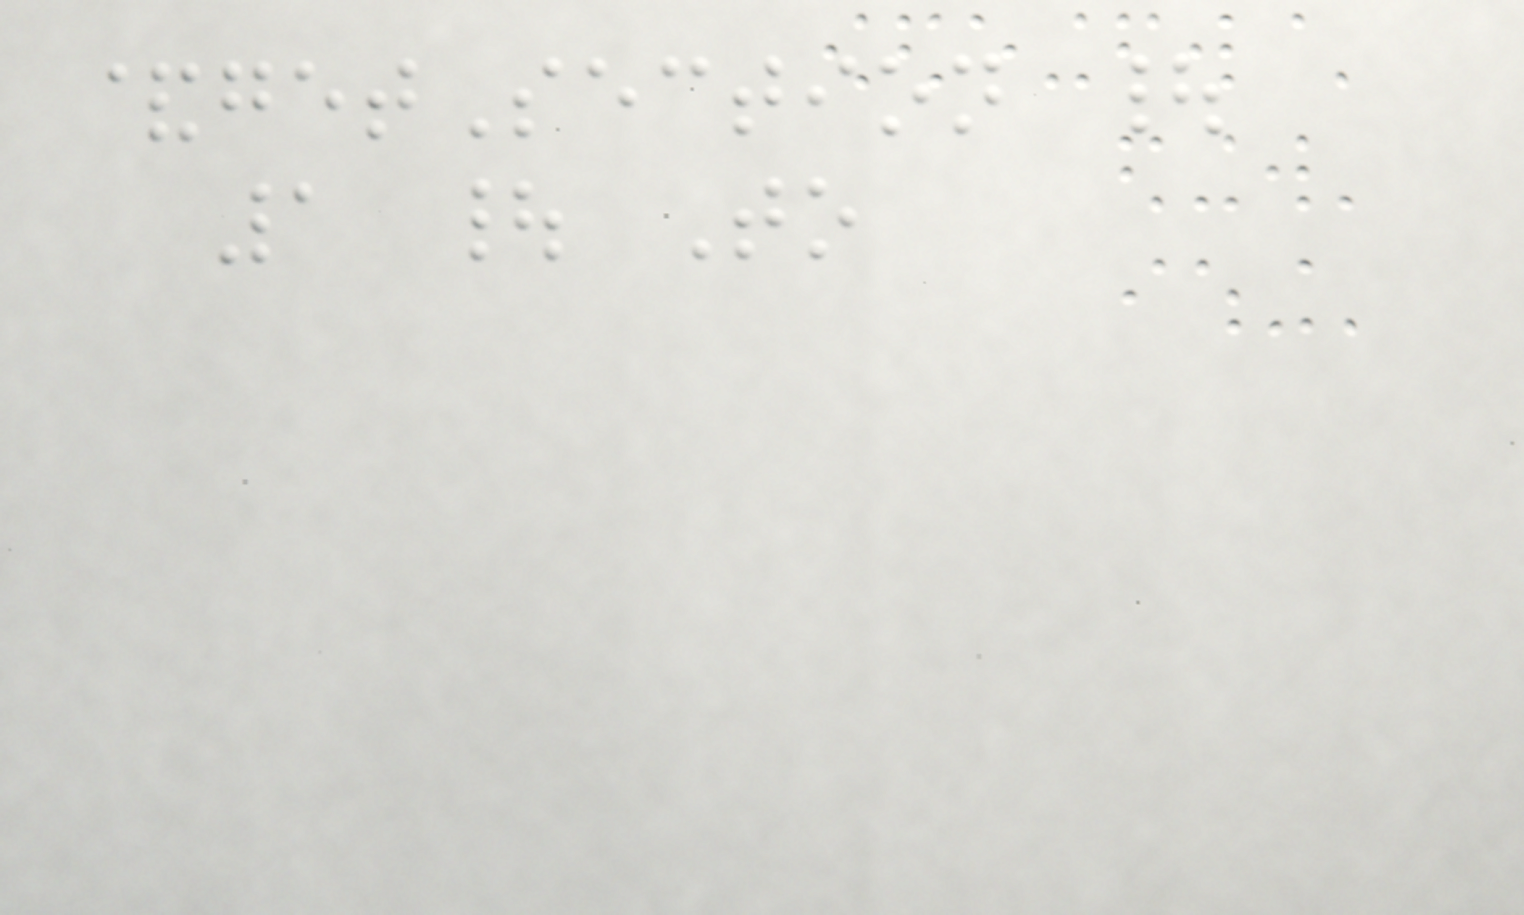&getSection |
1 | To
